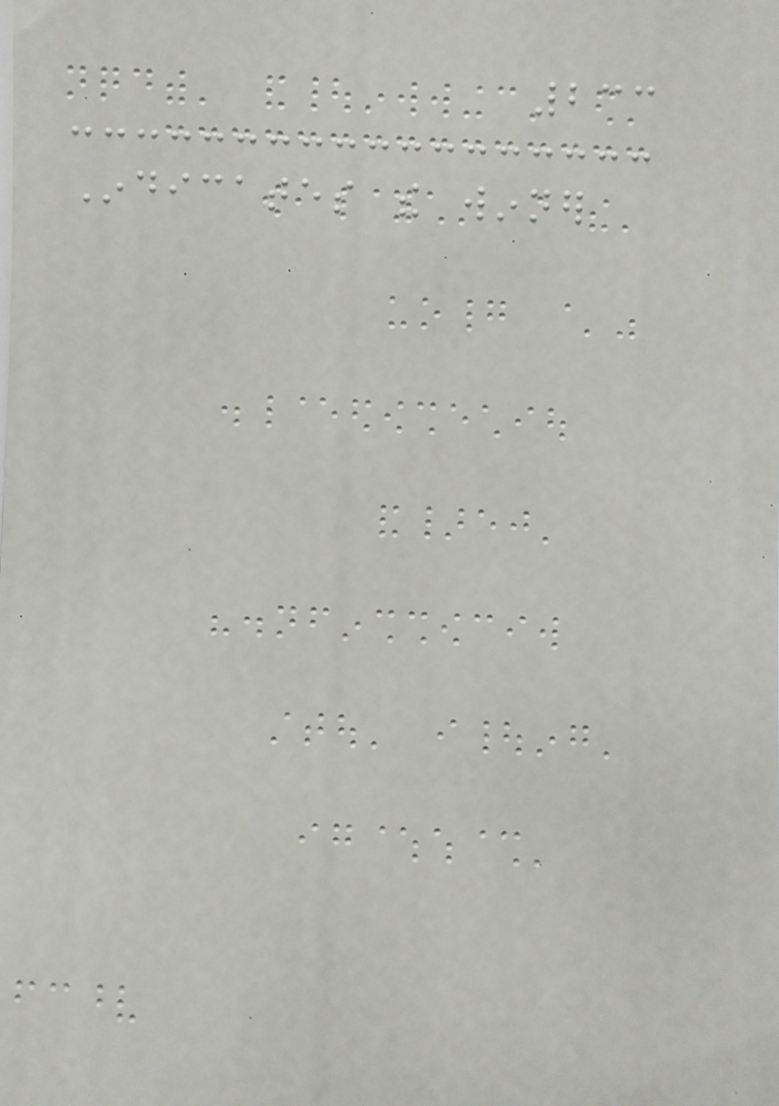233
Indicates the winner
